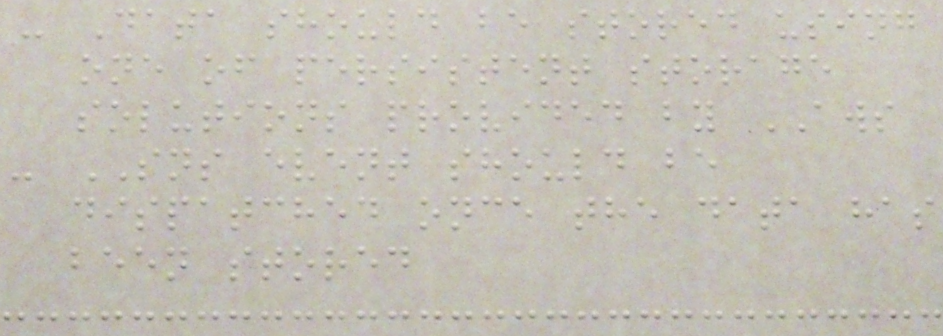- Data should be stored using
one of persistent storage
solutions provided by AWS
- SNS event should be
dispatched once the data has
been stored
